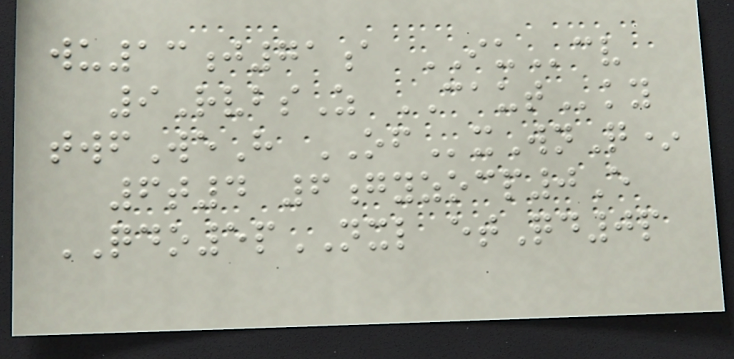wu13j71a IUcv
9RvbsZ CAUTky
twfWeH OFxWnQ*
6t4 6gyzocp0E
QDO5pNXL etQd0p
